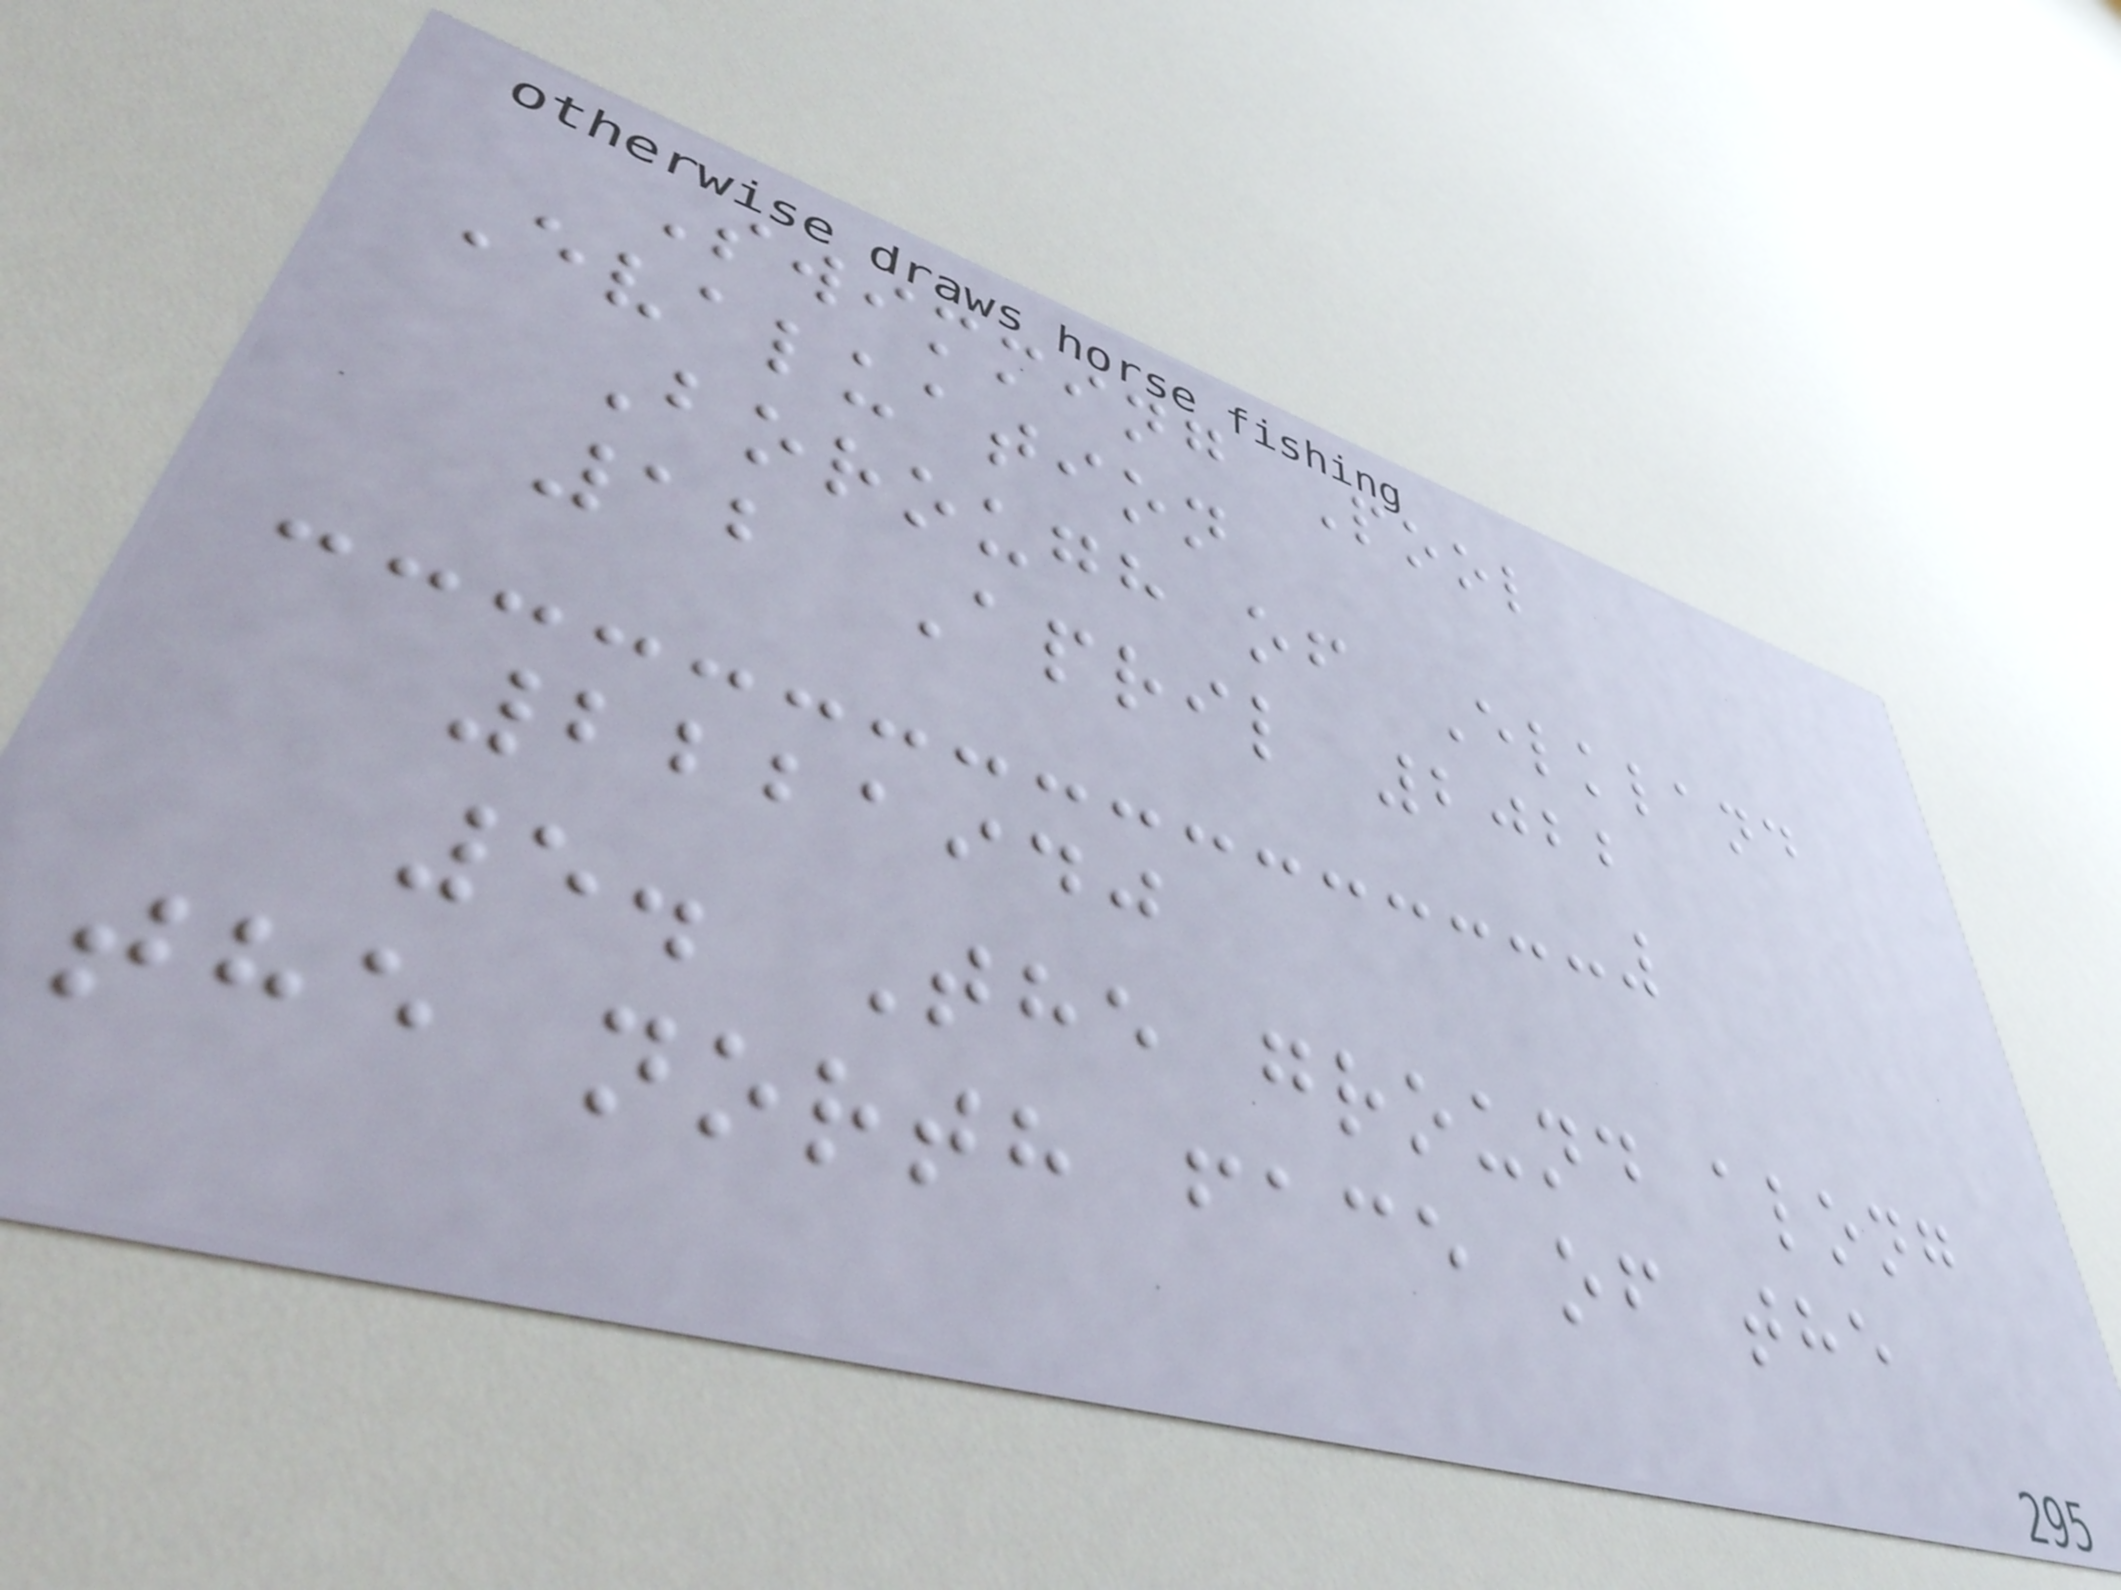Swimming Pool
Evaluation
Borough of Elkland
12 April 2022
2221940
5. The ground along
the north face of the
